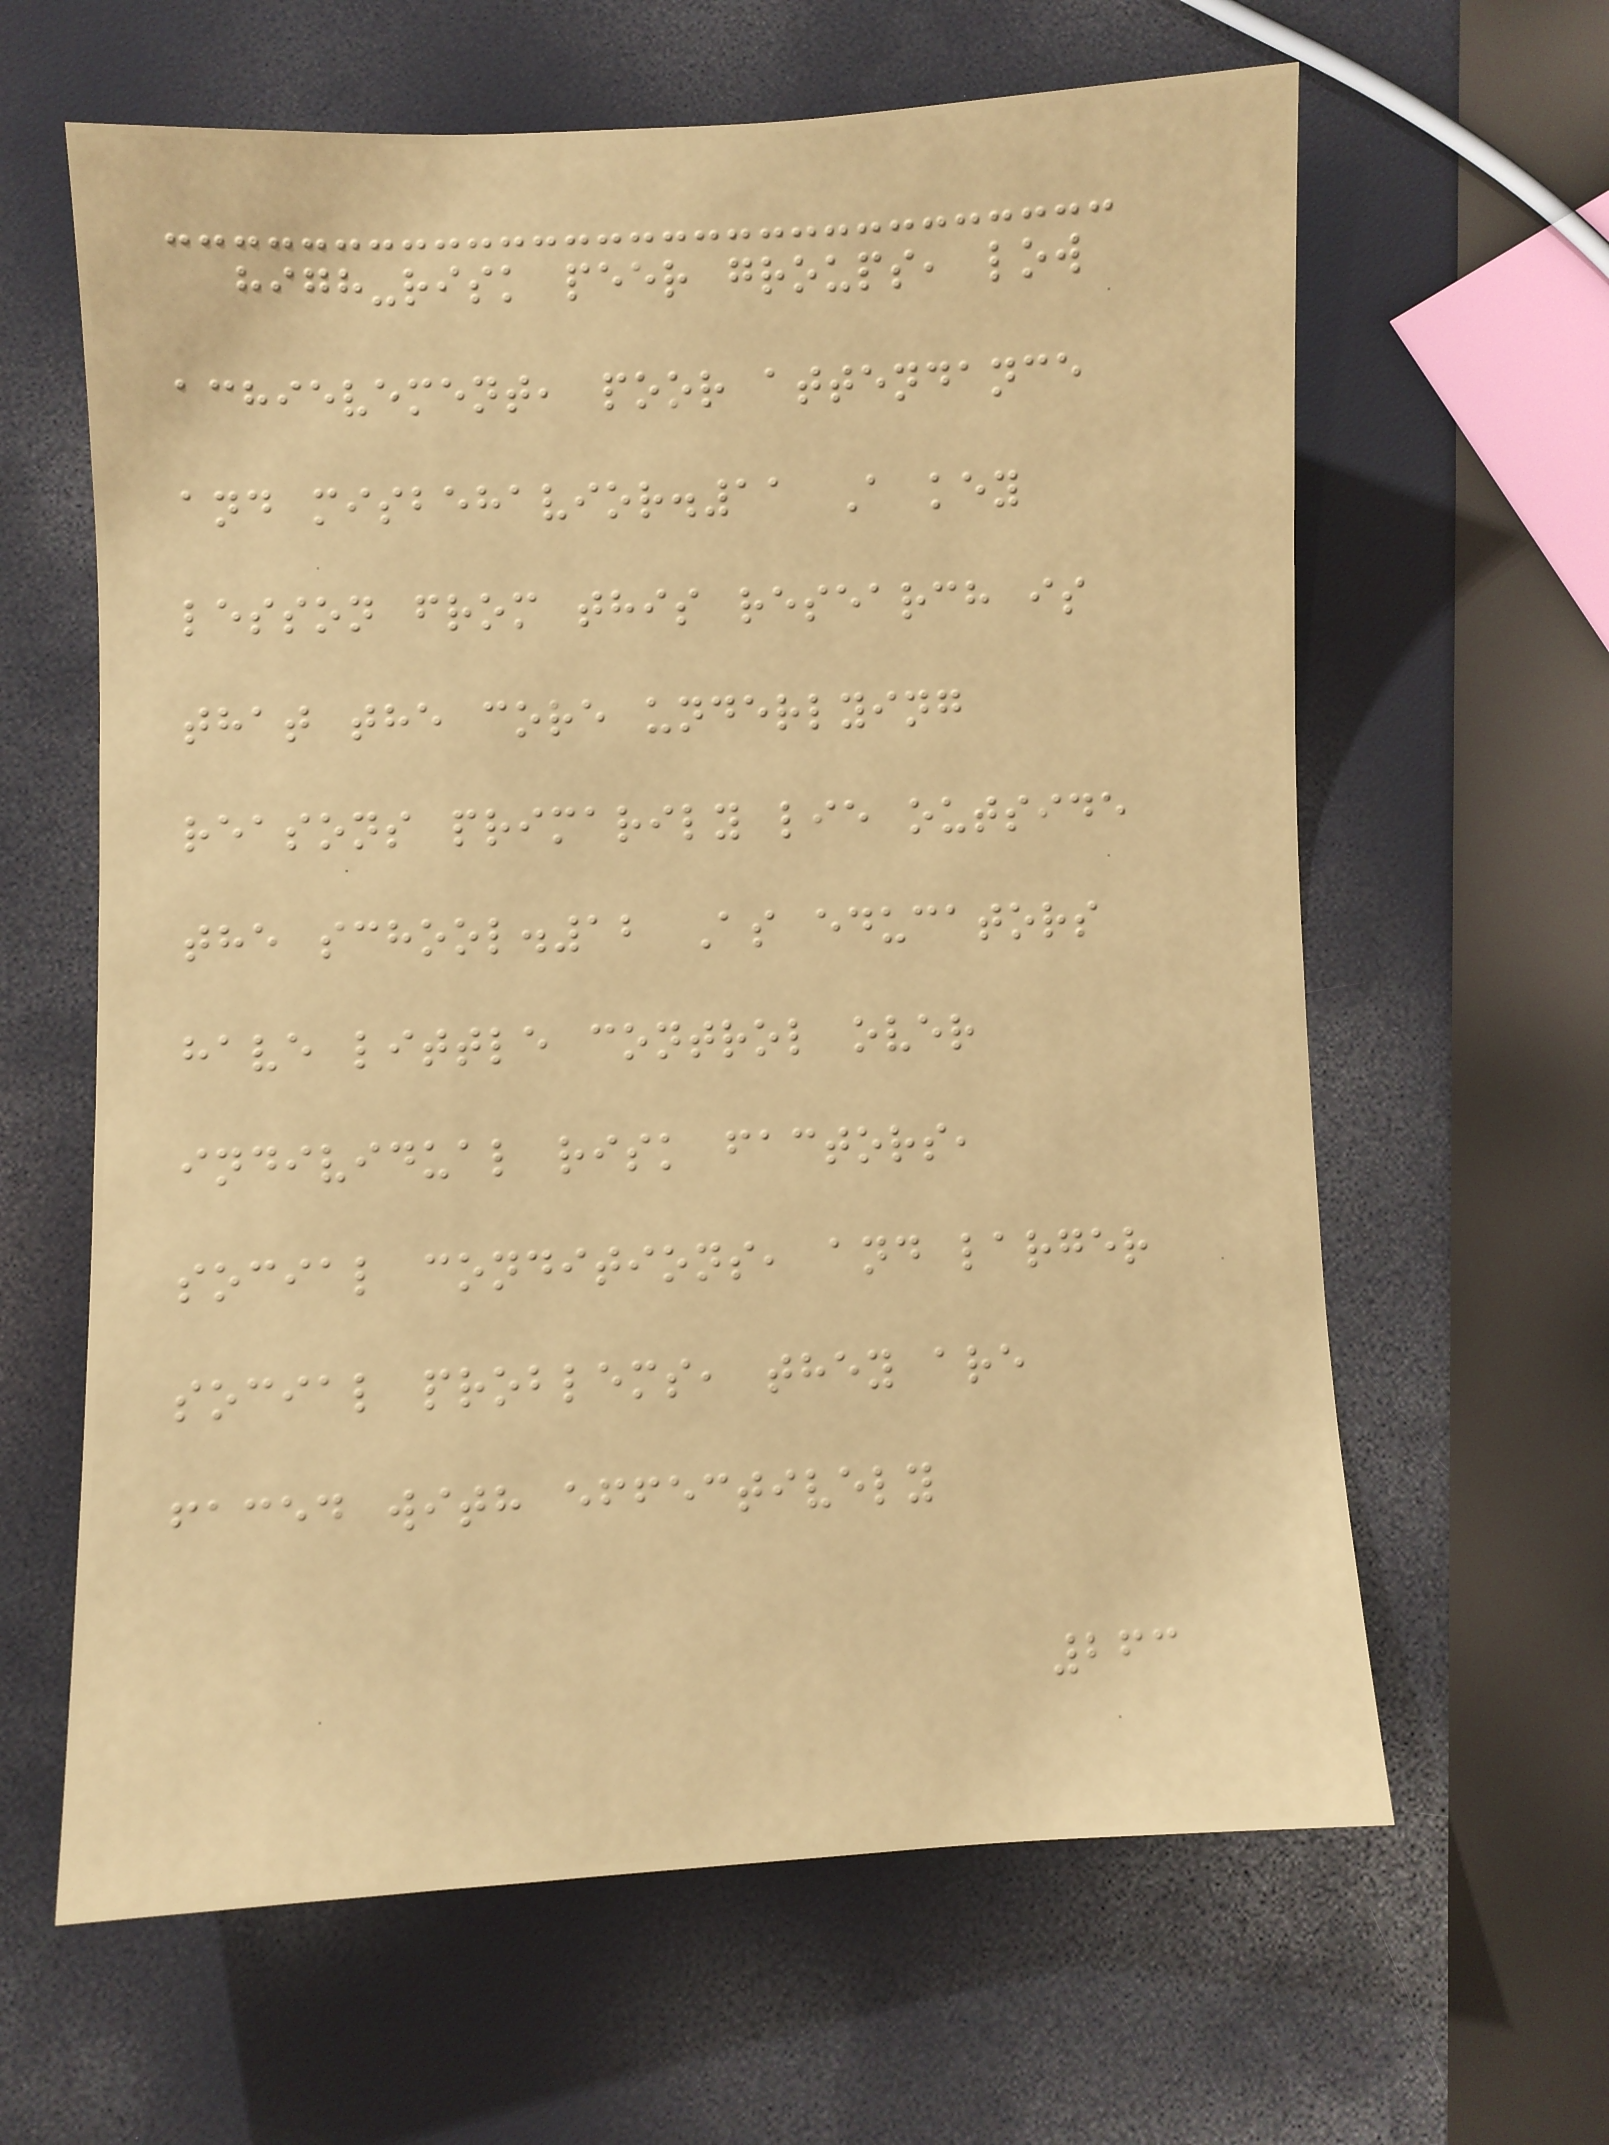high-risk peer groups, low
achievement, poor attendance
and misbehavior.11 A key
lesson from this research is
that the core underlying
reasons primarily lie outside
the school.12 As educators
have little control over
individual risk factors,
social conditions, and larger
social problems, they are
faced with effectively
263
